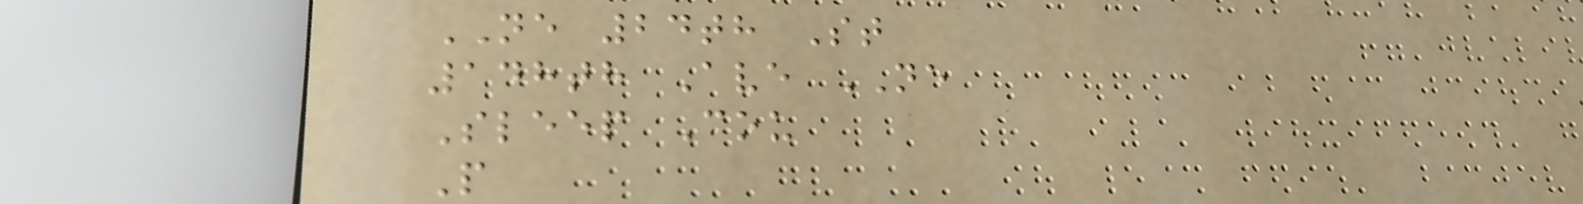NE 24th St
148th Ave NE
Sleep Cou
P
